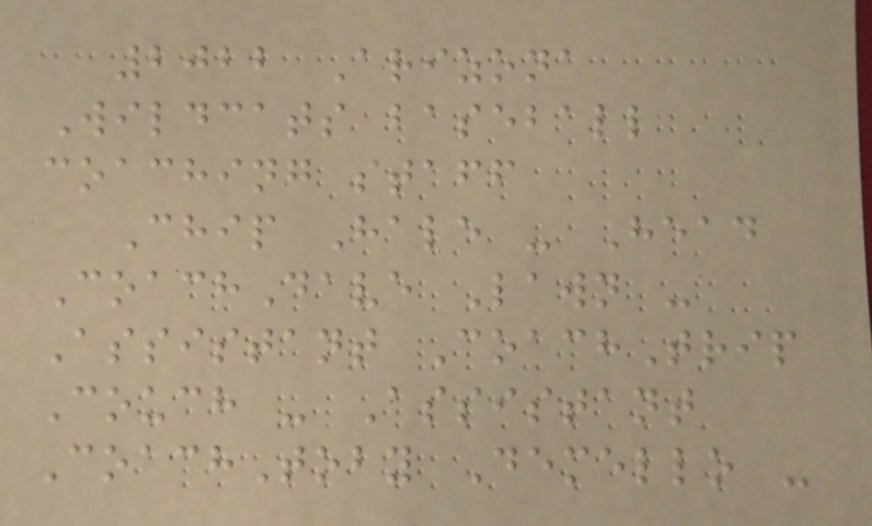2022 Arizona
Wildcats baseball
coaching staff
Chip Hale - Head
CoachDave Lawn -
Assistant CoachTrip
Couch - Assistant
CoachToby Demello -
